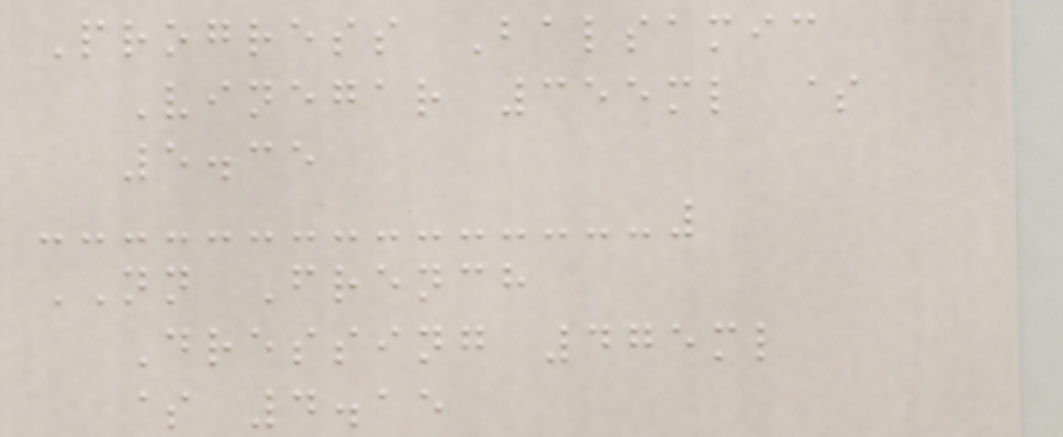Progress Balsamic
Vinegar 355ml $
5.35
NN French
Dressing 475ml
$ 4.15
